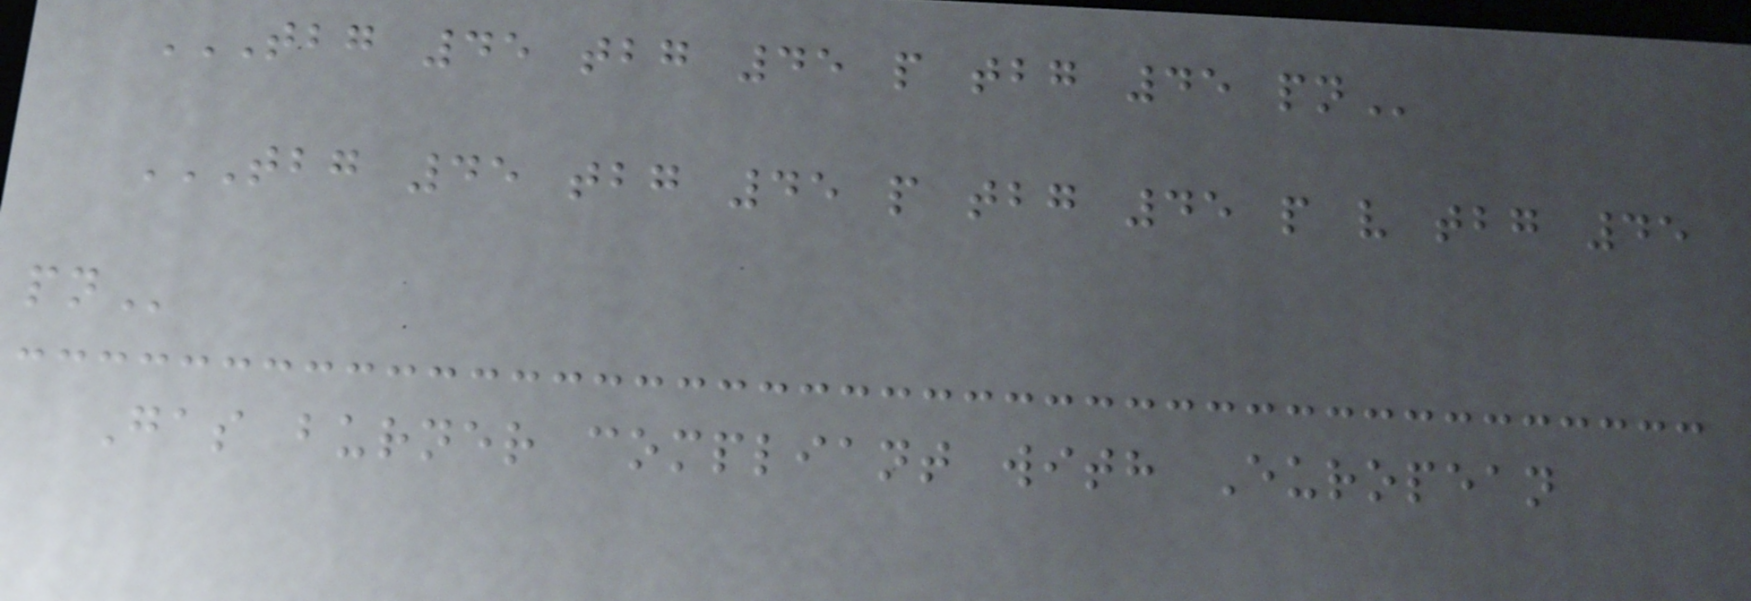TBG 45 TBG 45 P TBG 45 PN
TBG 45 TBG 45 P TBG 45 P V TBG 45
PN
Gas burner compliant with European
